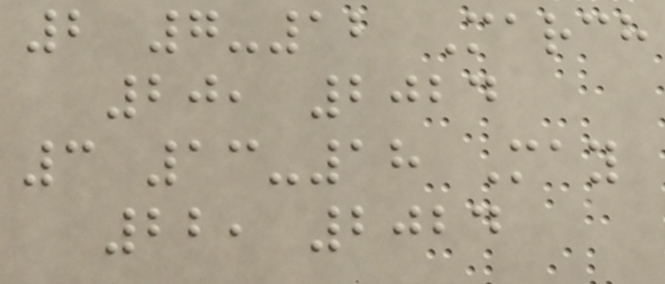2 7-12 March
20, 2024
3 13-18 May
22, 2024
